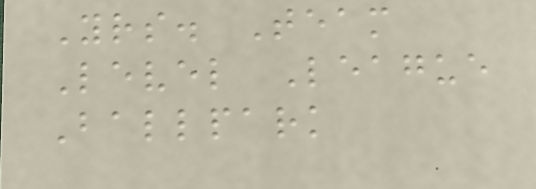Yrs. Team
Level League
Ballpark
